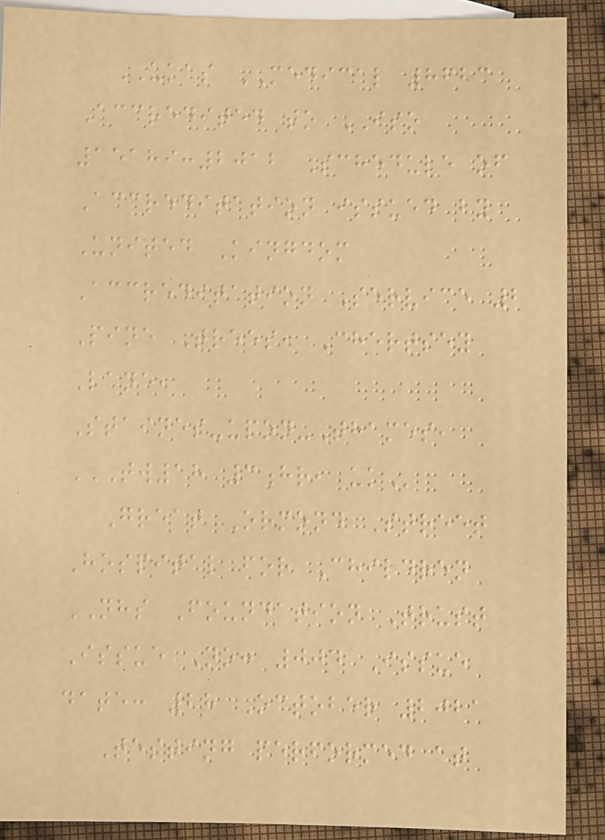UKAS MEDICAL 8623
Accredited to ISO
15189:2012 Schedule of
Accreditation issued by
United Kingdom
Accreditation Service 2
Pine Trees, Chertsey
Lane,
Staines-upon-Thames,
TW18 3HR, UK
Great Ormond Street
Hospital for Children
NHS Foundation Trust
Issue No: 004 Issue
date: 28 October 2021
Testing performed at
